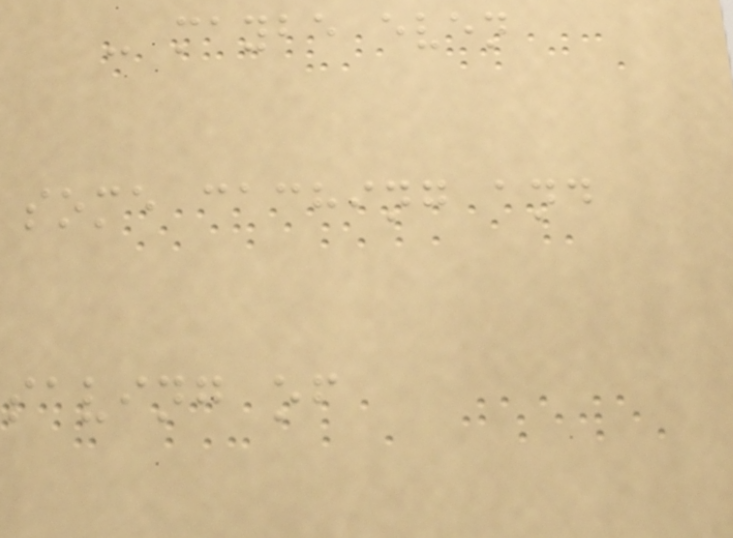- maybe even
some caching and
saving of
